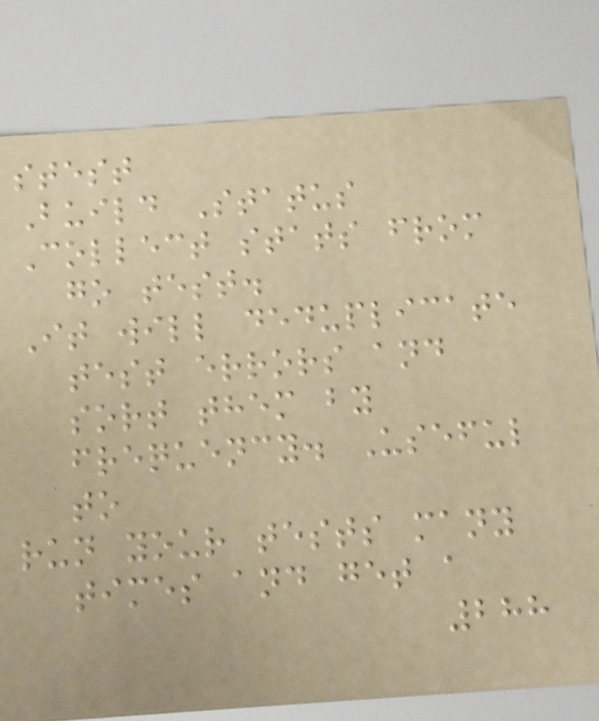stest
Build Status
Collect stats from
go test.
It will deduplicate
test errors and
sort them by
frequency. Useful
to
run your tests many
times and get a
288
